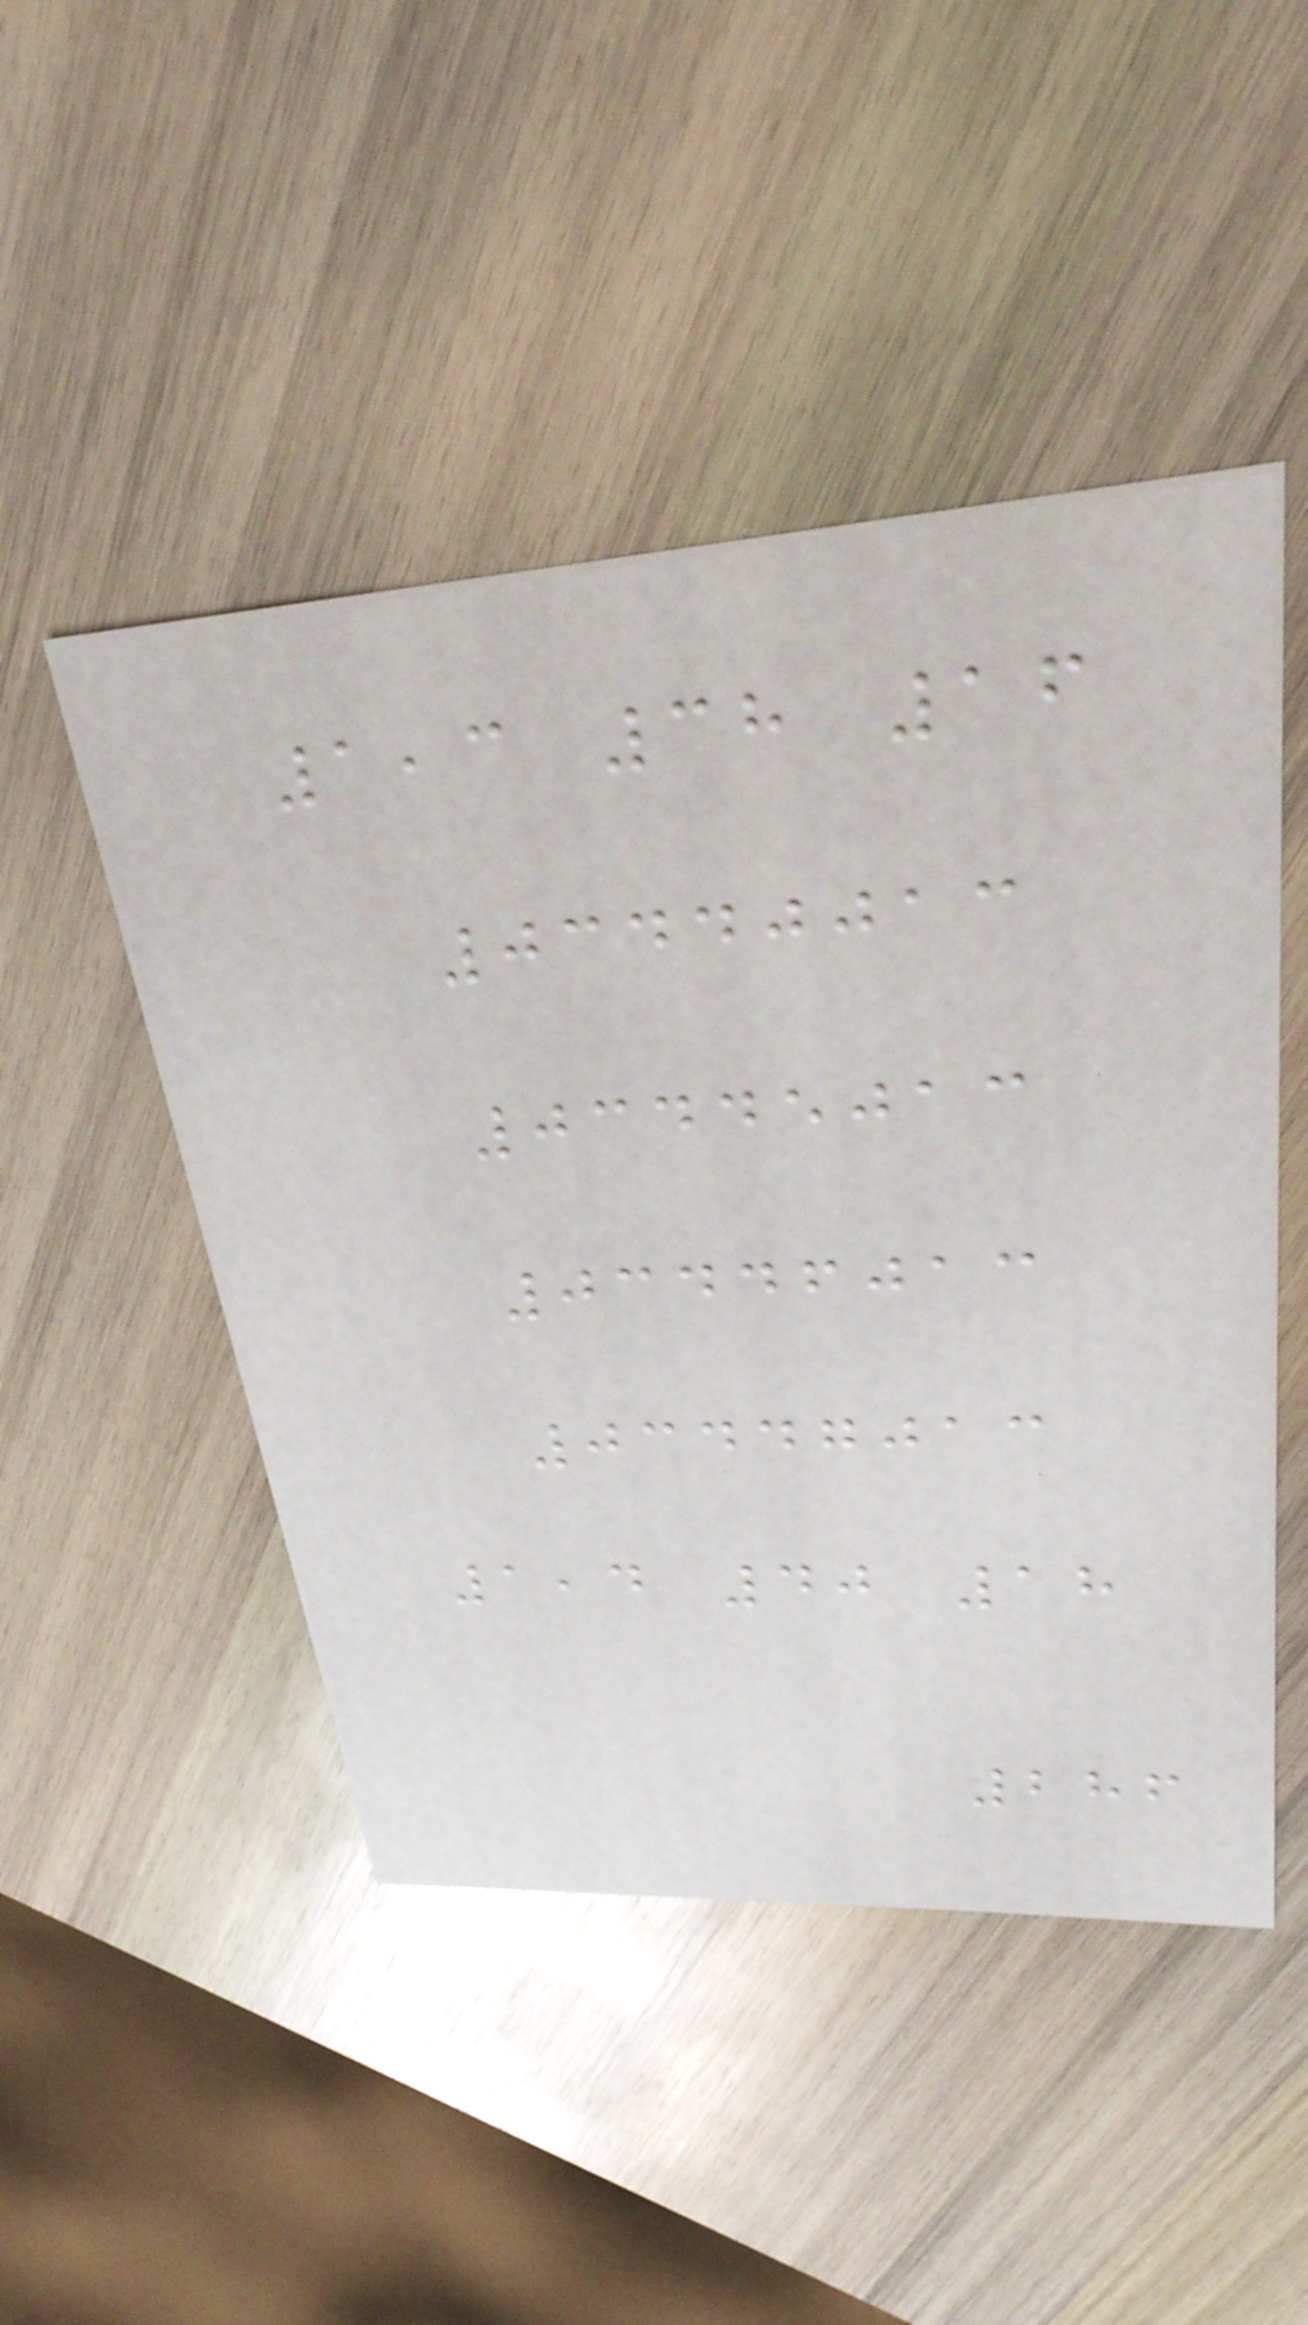1,3 38 16
03440013
03445013
03446013
03447013
1,4 40 18
286
